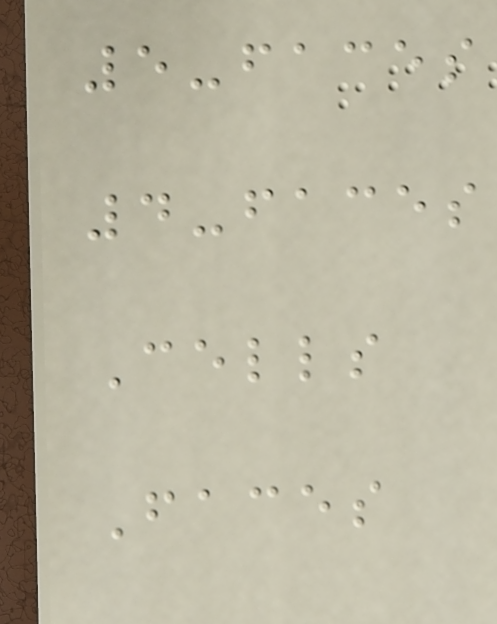5-faces
4-faces
Cells
Faces
